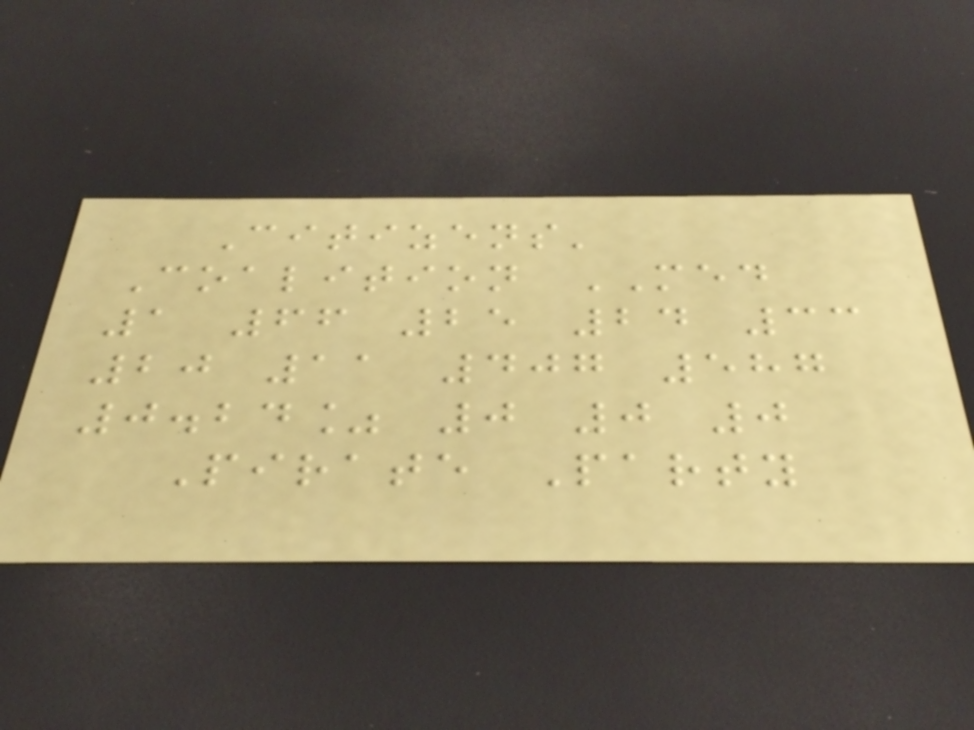Citizens'
Coalition MED
1 66 25 24 33
20 11 407 587
0.24% 0 0 0
Pirate Party
